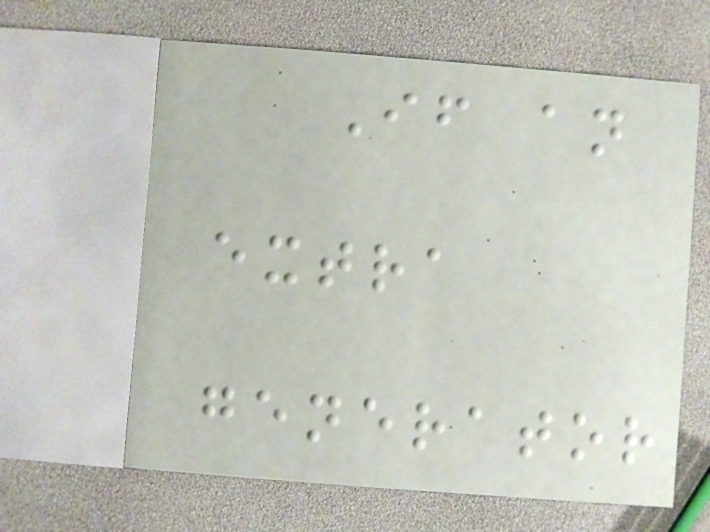If an
extra
generator
